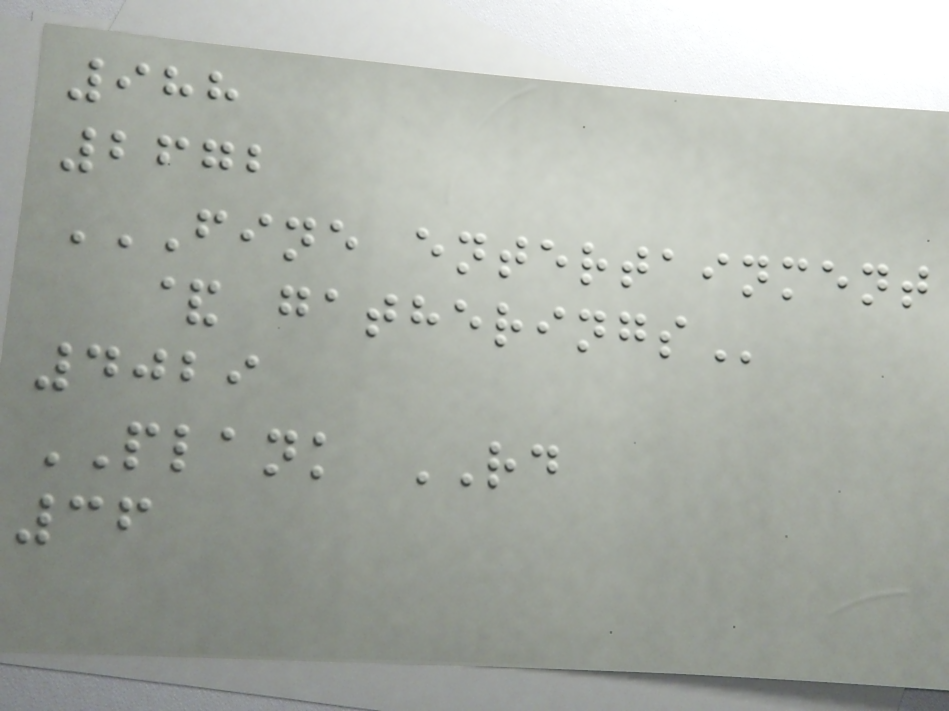988
2672
FINE ENTERTAINMENT
& GATHERINGS
4029
PLANK RD
36
